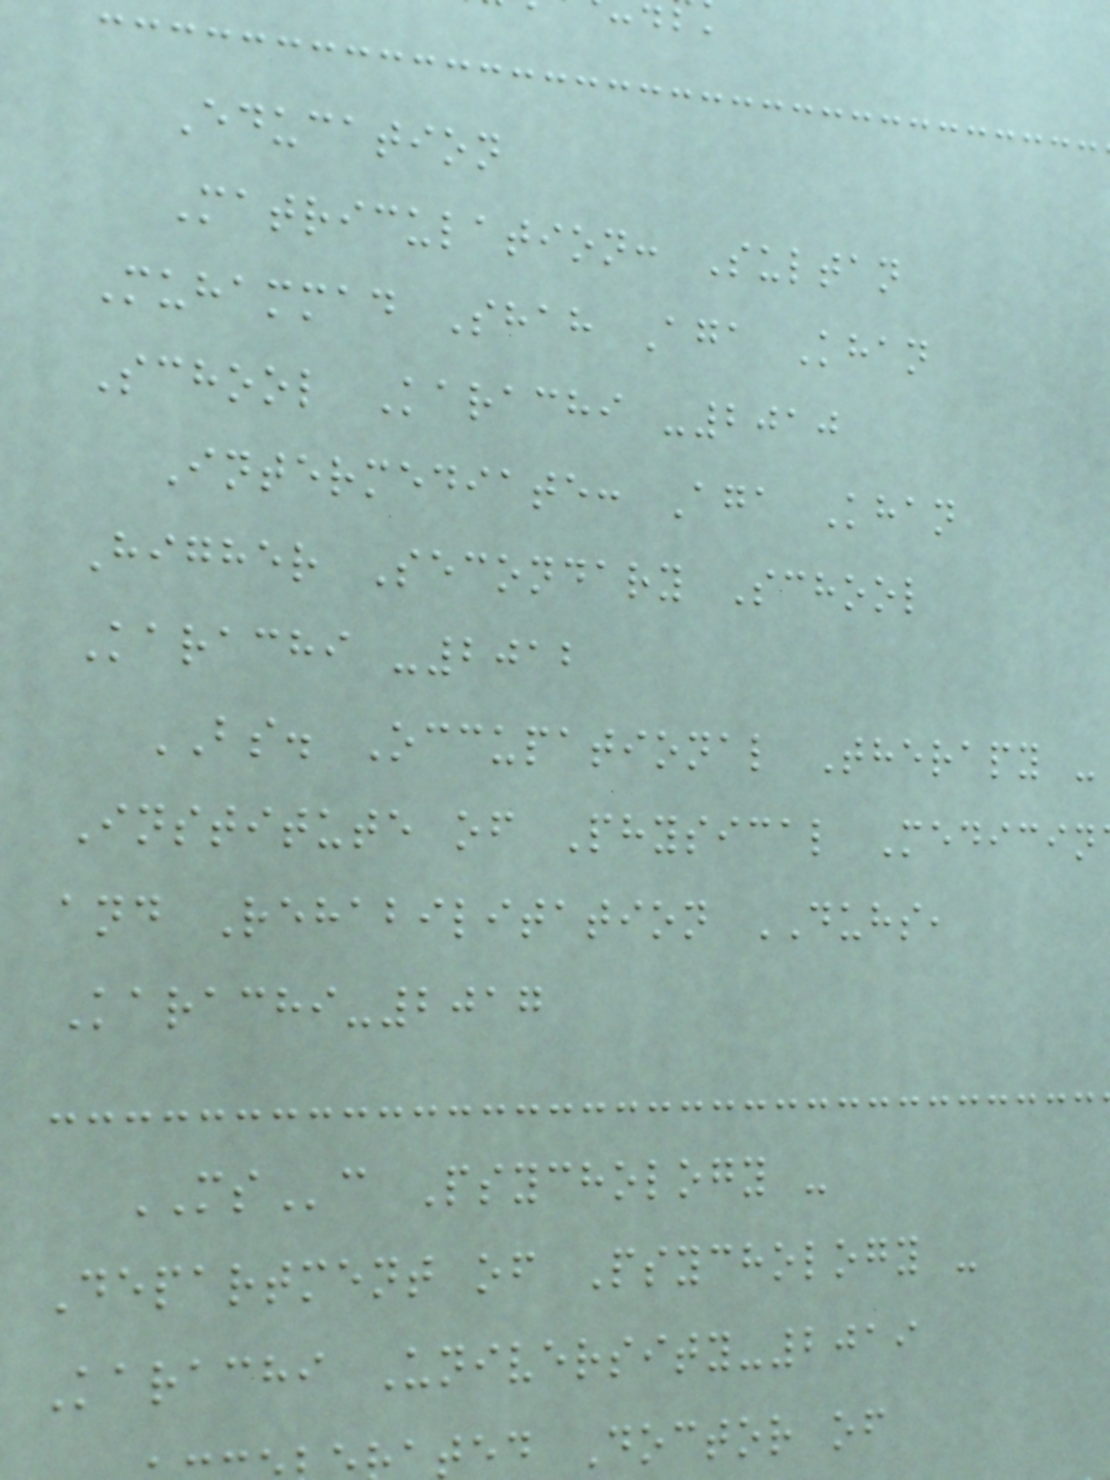Education
Matriculation: Sultan
Muhammad Shah Aga Khan
School Karachi -2010
Intermediate: Aga Khan
Higher Secondary School
Karachi -2012
BS. Occupational Therapy -
Institute of Physical Medicin
and Rehabilitation DUHS,
Karachi-2017
MSc Psychology -
Department of Psychology -
Karachi University-2019
ted Doctor of
